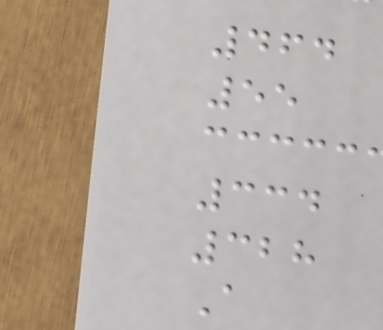464
55
334
328
A
